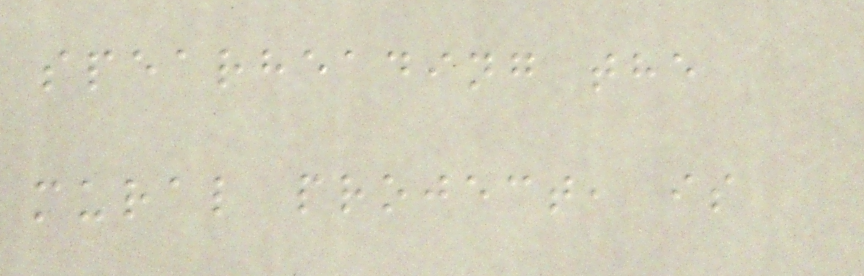spearheading the
mural project, is
